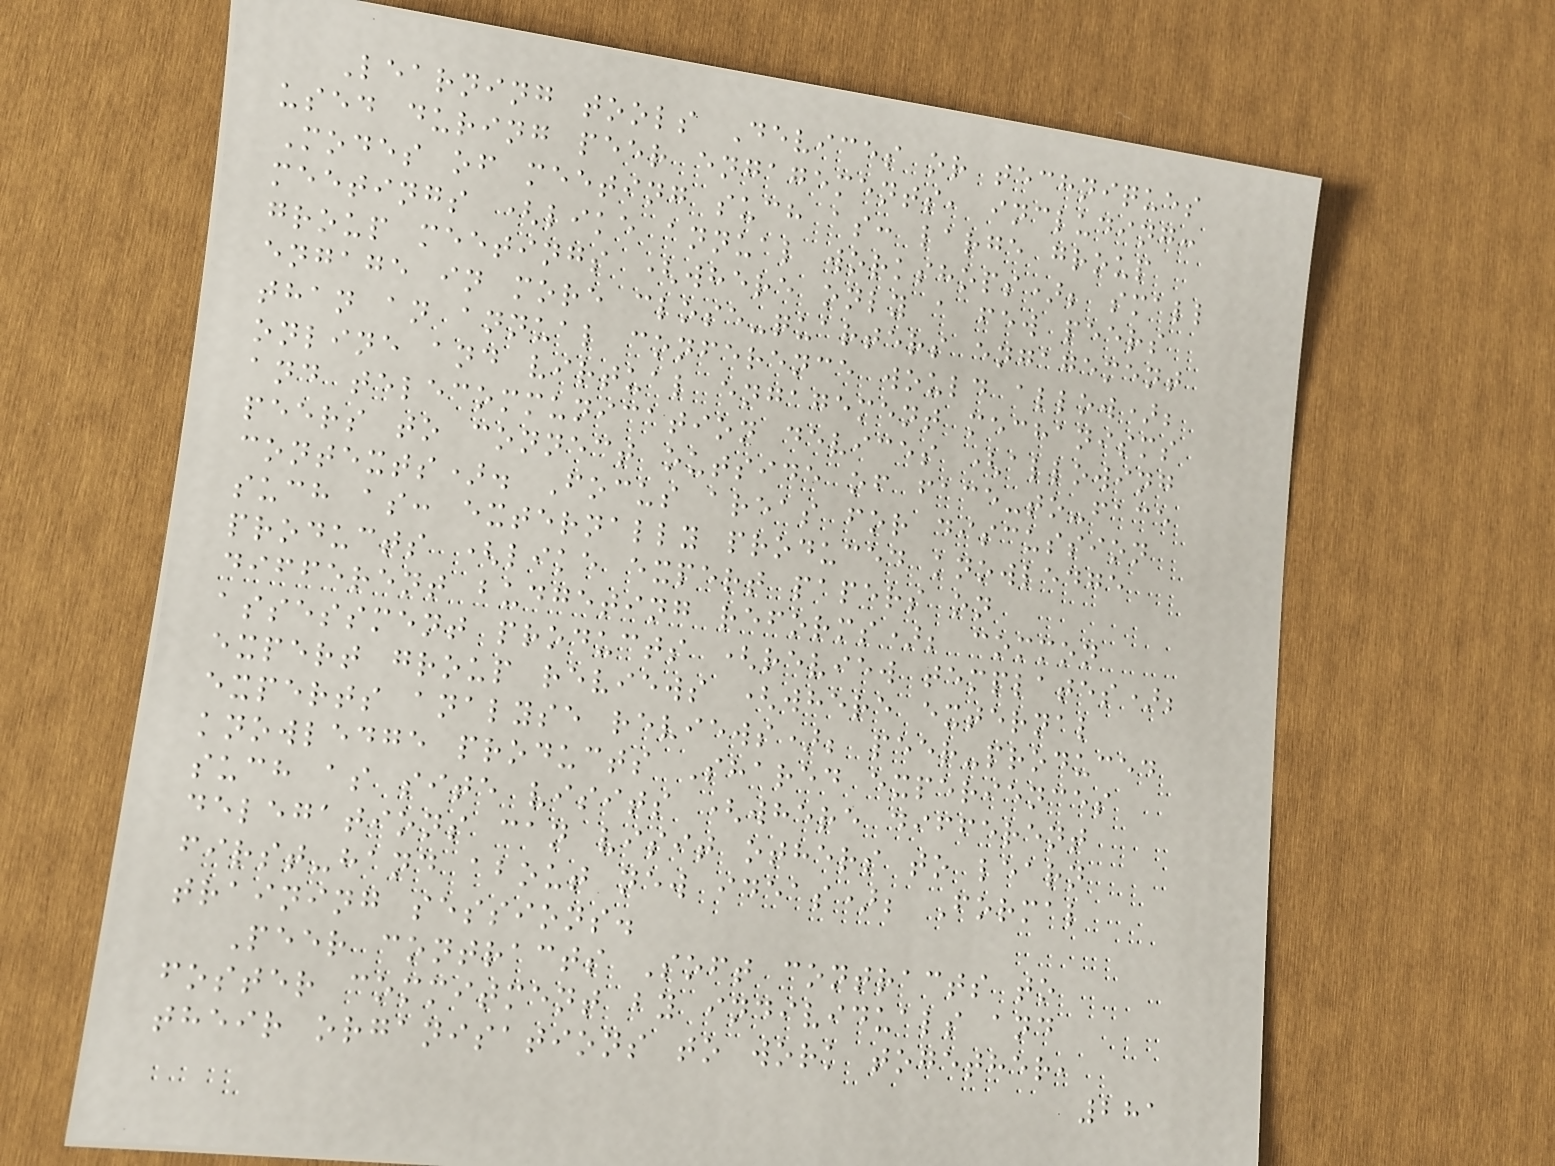Learning tools Devices or techniques
used during peer engagements, including:
Modes of meeting such as: large group
meetings (like annual workshops); small
group meetings (where only a few peers
engage in more close-quarters engagement
than an annual conference would allow);
online and virtual engagement mechanisms
and telecommunication devices (allowing
peers to connect outside of face-to-face
contexts). Focus areas for discussion
such as: externally produced knowledge
products (like expert papers on
different budgeting reforms); common
assessment products (review templates);
expert group reviews (where external
experts analyse reviews); peer-produced
knowledge products Shared experiences
such as site visits (where different
delegations can visit others to learn
first-hand about new ideas); Formal
training sessions.
Peer contracts Soft contracts to
foster commitment by individuals and
their organisations to work together,
281
